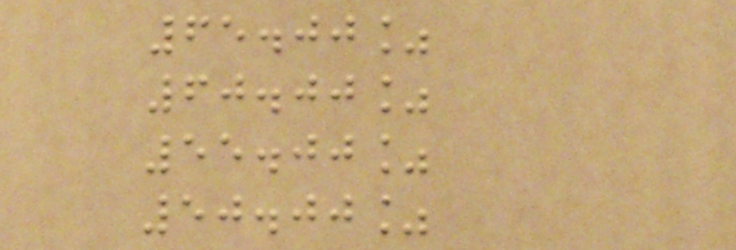65.00%
60.00%
55.00%
50.00%
